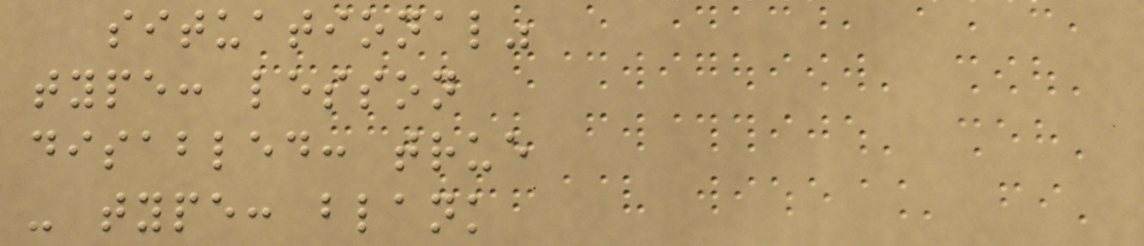situational"
type: lesson
disabled: true
- type: blank
